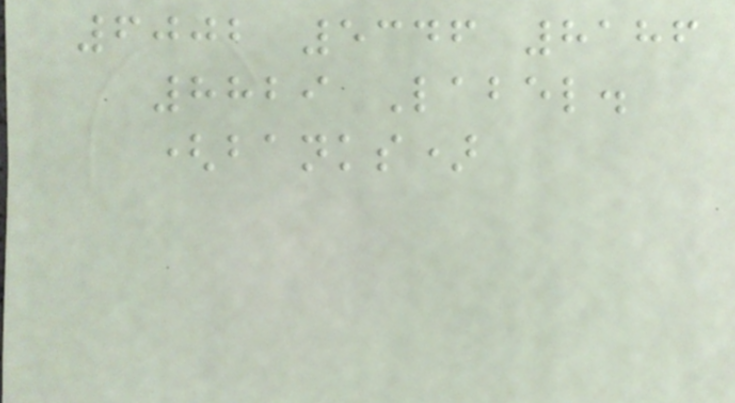6002 5346 8186
8829 Label.
(banks)
